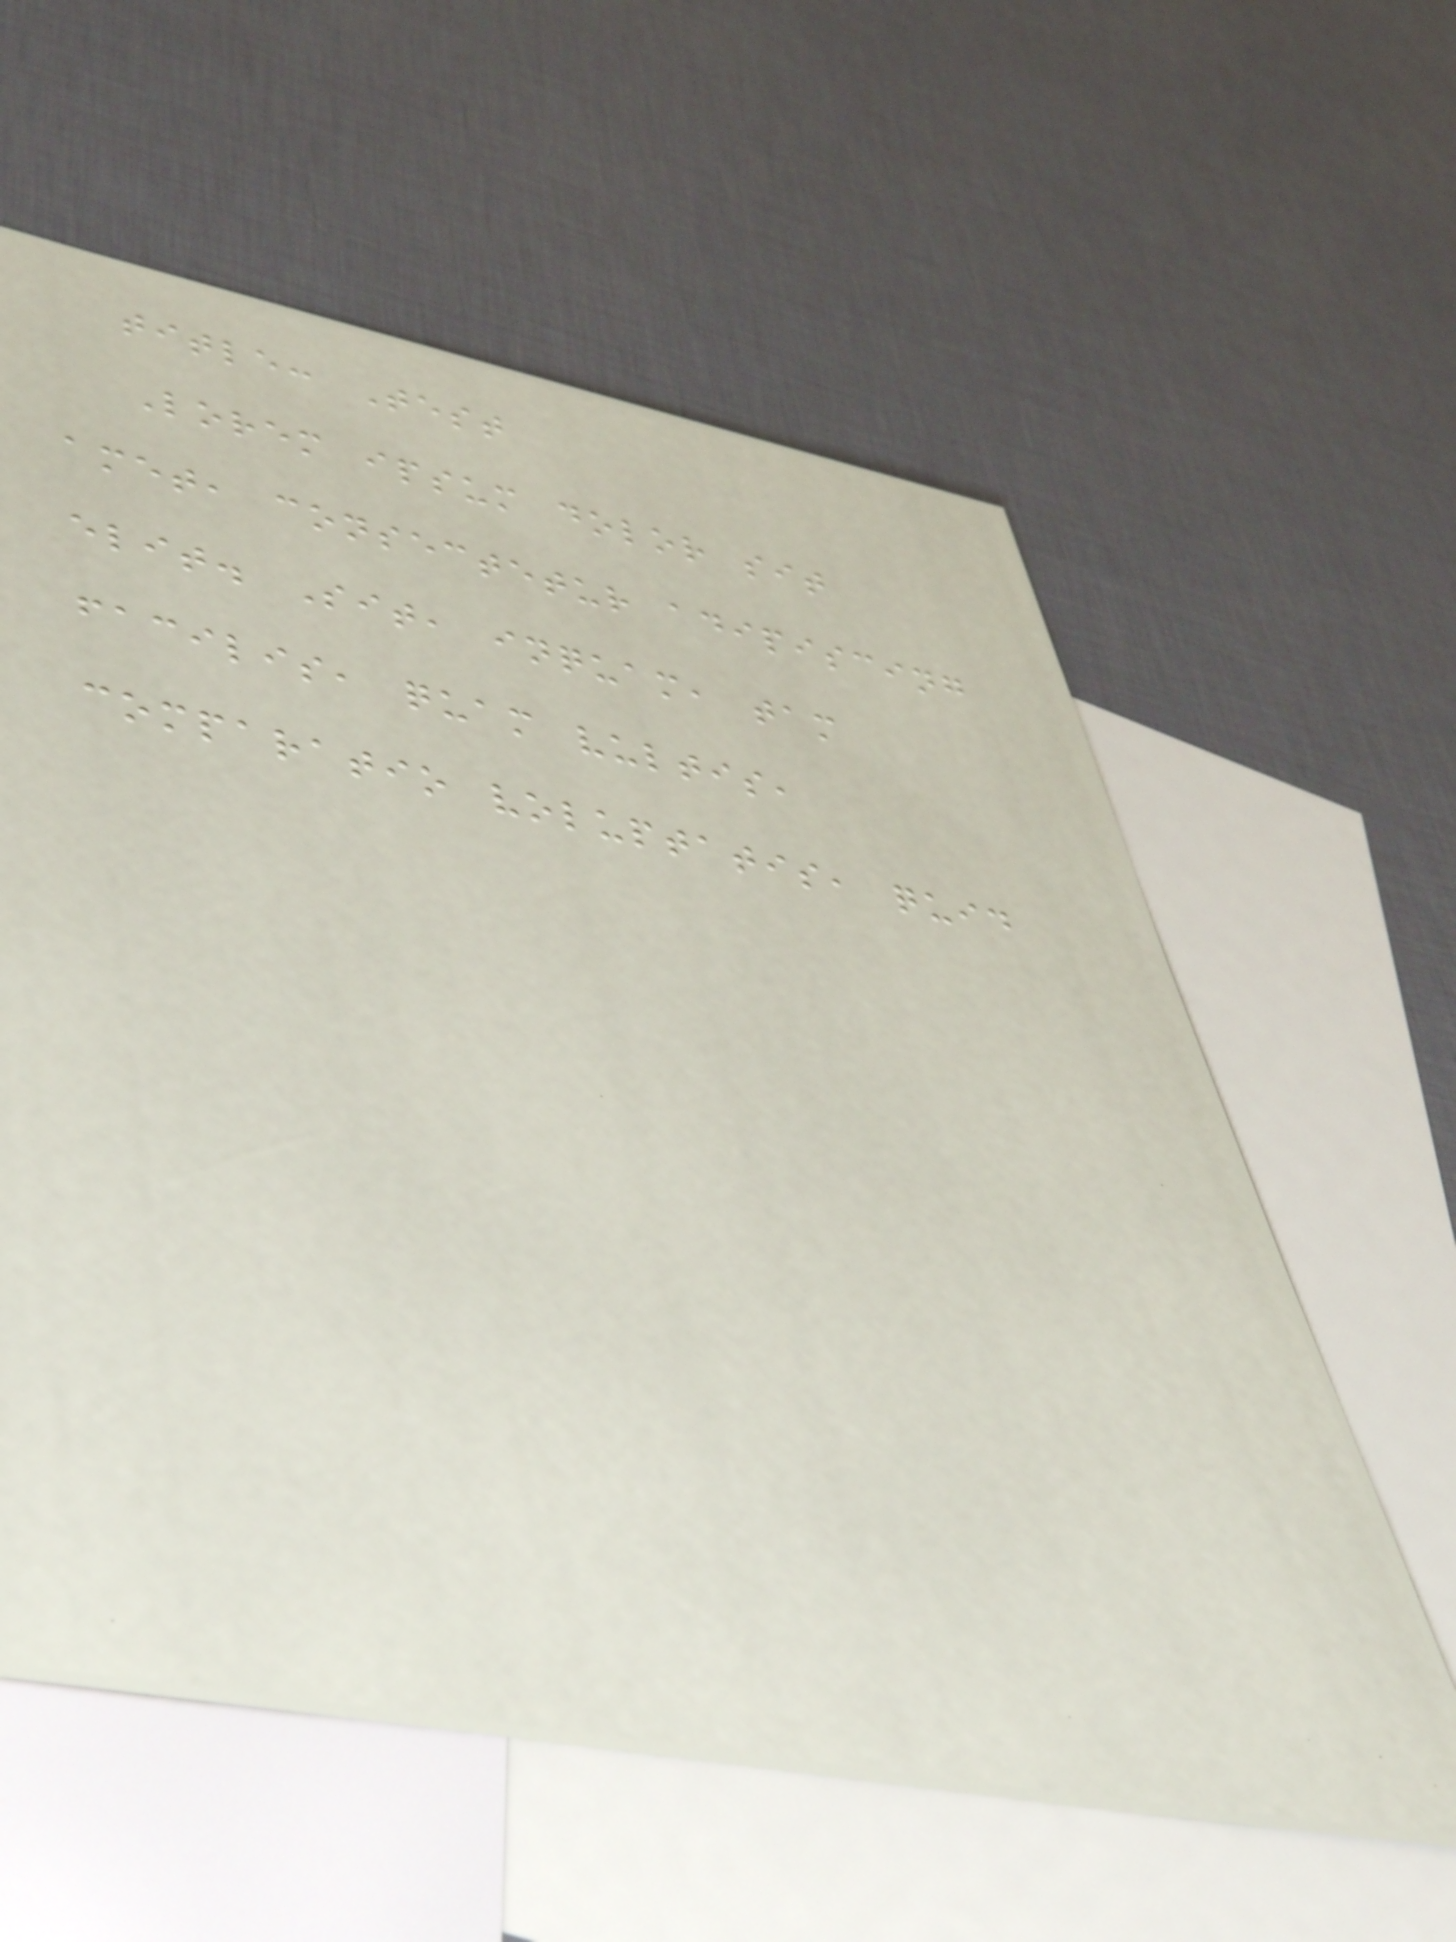title: Test
Lorem ipsum dolor sit
amet, consectetur adipiscing
elit. Sit, inquam, tam
facilis, quam vultis,
comparatio voluptatis, quid
